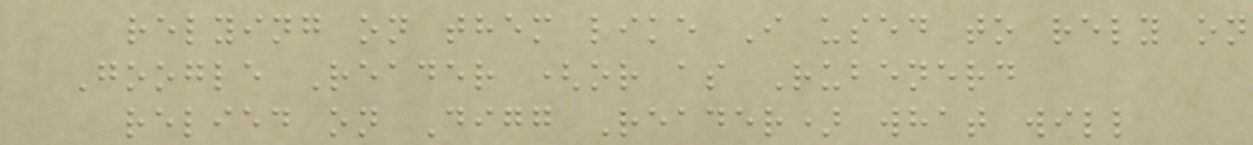relying on them like I used to rely on
Google Reader (or as Rubenerd
relied on Digg Reader) what will
